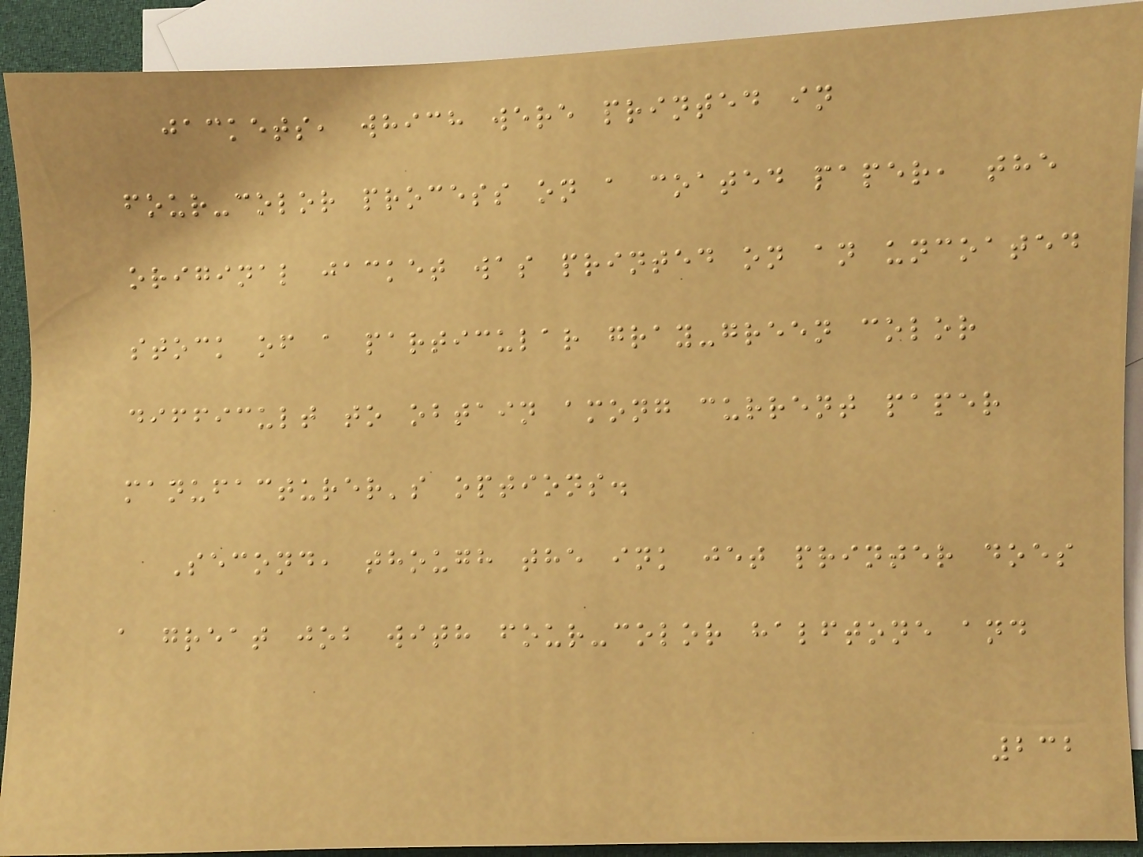jackets, which were printed in
four-color process on a coated paper, the
original jacket was printed on an uncoated
stock of a particular gray-green color
difficult to obtain among current paper
manufacturer's options.
Second, though the ink jet printer does
a great job with four-color halftone and
232
